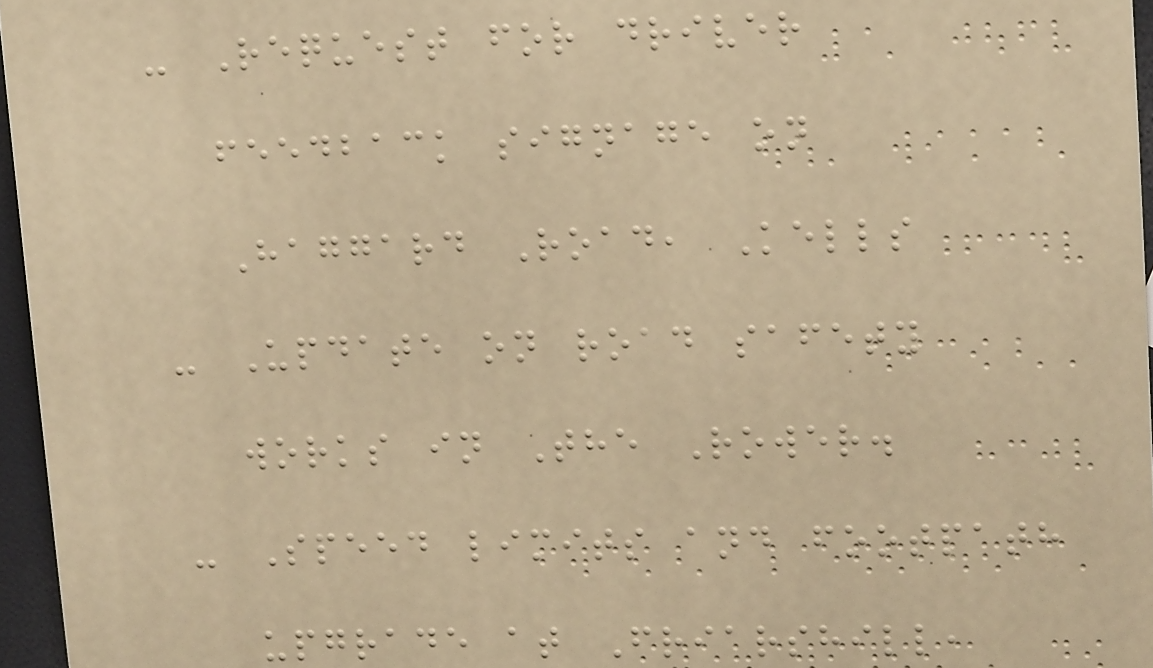- Request for driver
feedback signage on
Haggard Road, Kells
- Update on road safety
works in The Rower.
- Speed limits and footpath
upgrade at Friarshill,
